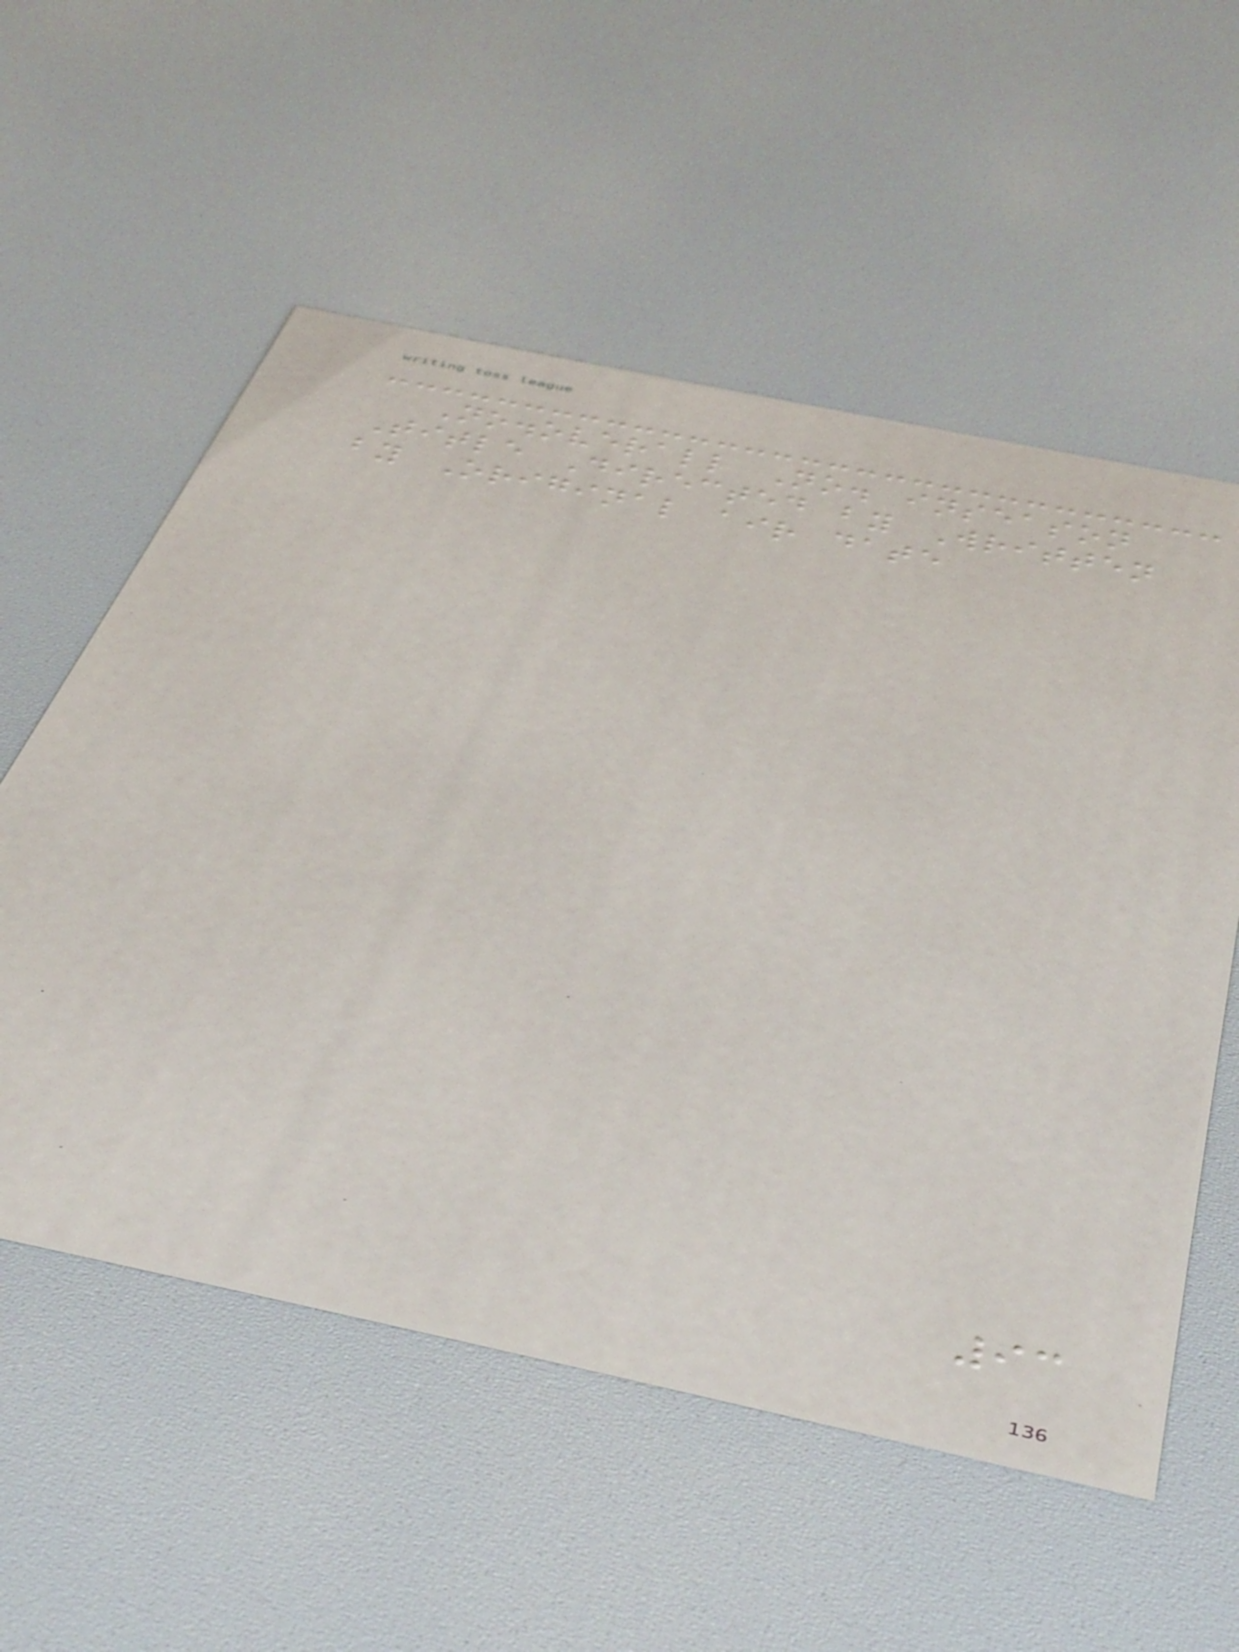No.overall No. inseason
Title Directed by Written
by Original air date
93
